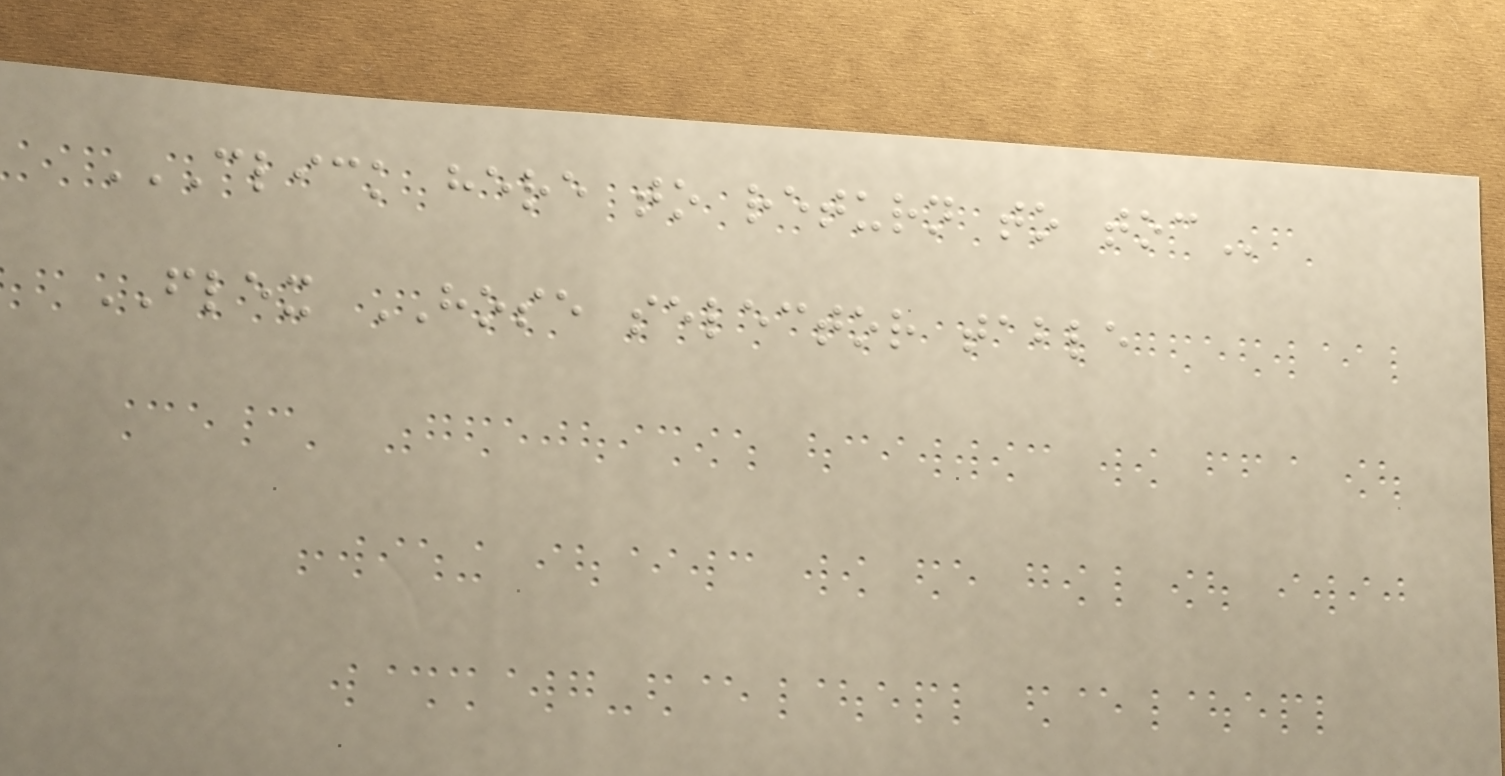CLICK HERE TO RETURN TO TOC
FLEX HOSE selector table
